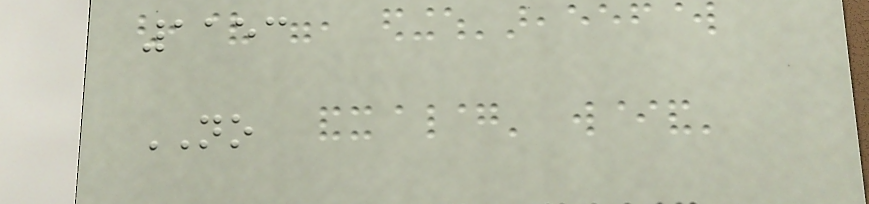1153
NO
